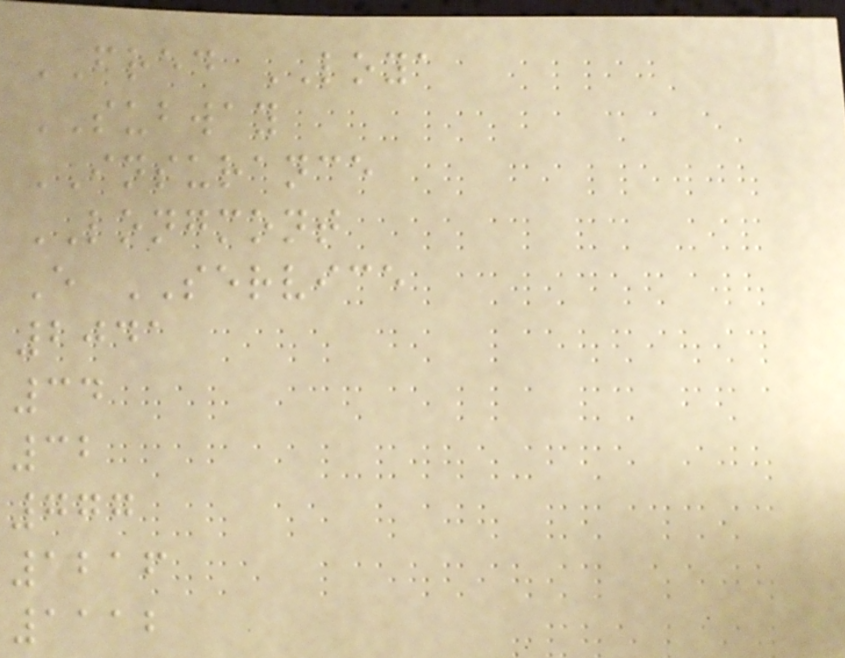FRED LOYA
SUBWAY
INSURANCE
LONGMONT
E SERVICE
2041
34
32
777
1216
1112
